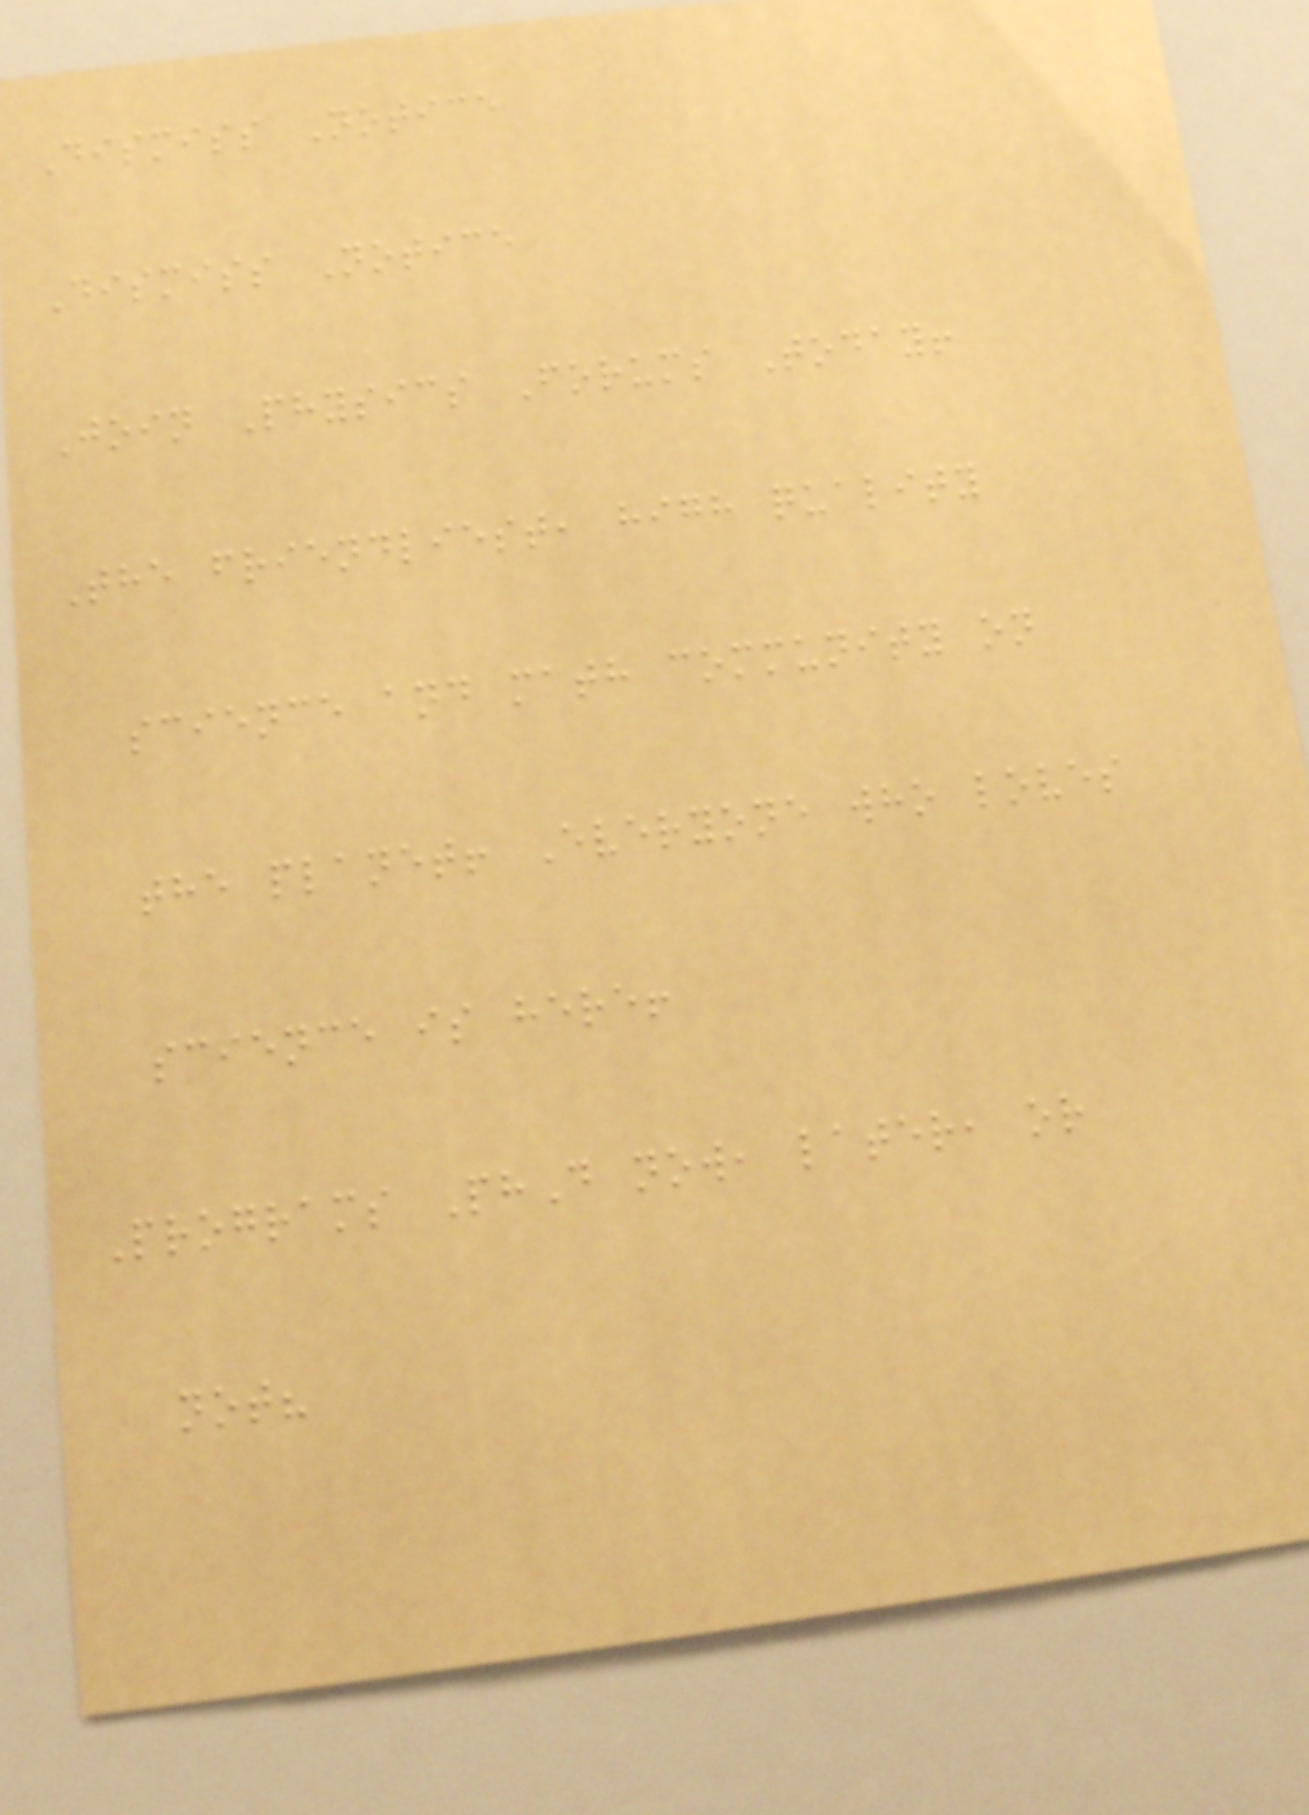Dismiss Notice
Dismiss Notice
Join Physics Forums Today!
The friendliest, high quality
science and math community on
the planet! Everyone who loves
science is here!
Programs PhD now, later, or
not?
